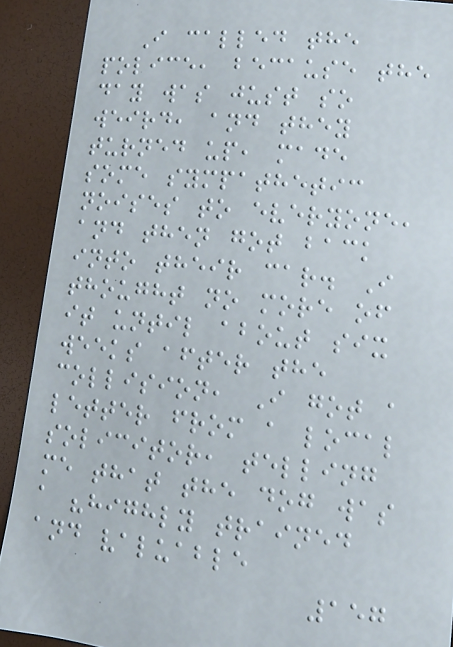I called the
police, because the
day was just so
weird, and they
turned up, made
some sympathetic
noises to everyone,
and then got back
into their car. I
thought no more of
it until about six
weeks after the
collision, I got a
letter from a local
solicitor, telling
me that the dog was
a "highly trained
and valuable
157
